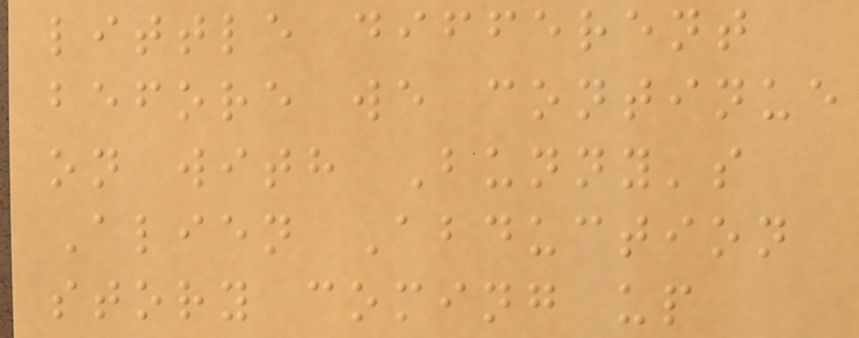little different
before we continue
on with Bunny's
Alien Abduction
story coming up
